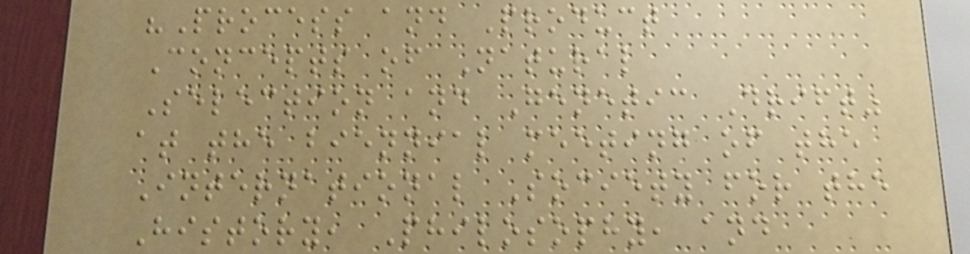"Process and Product
Concepts of Natural
Selection and Genetic Drift"
at the biennial meeting of the
International Society for the
History, Philosophy, and
